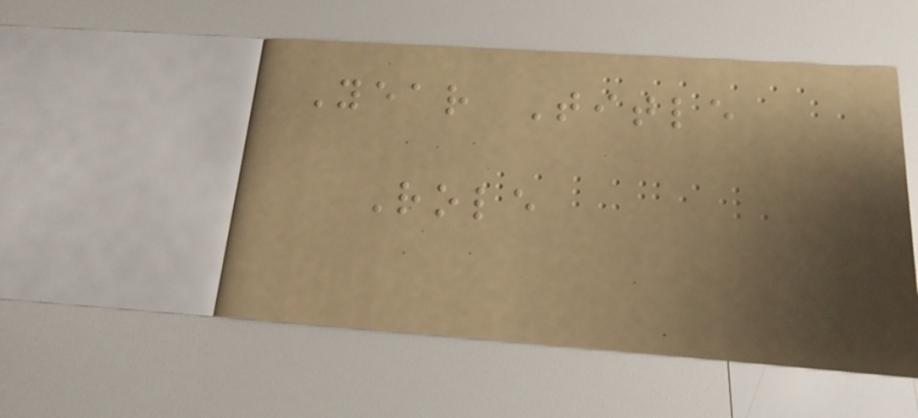Year Title
Role
